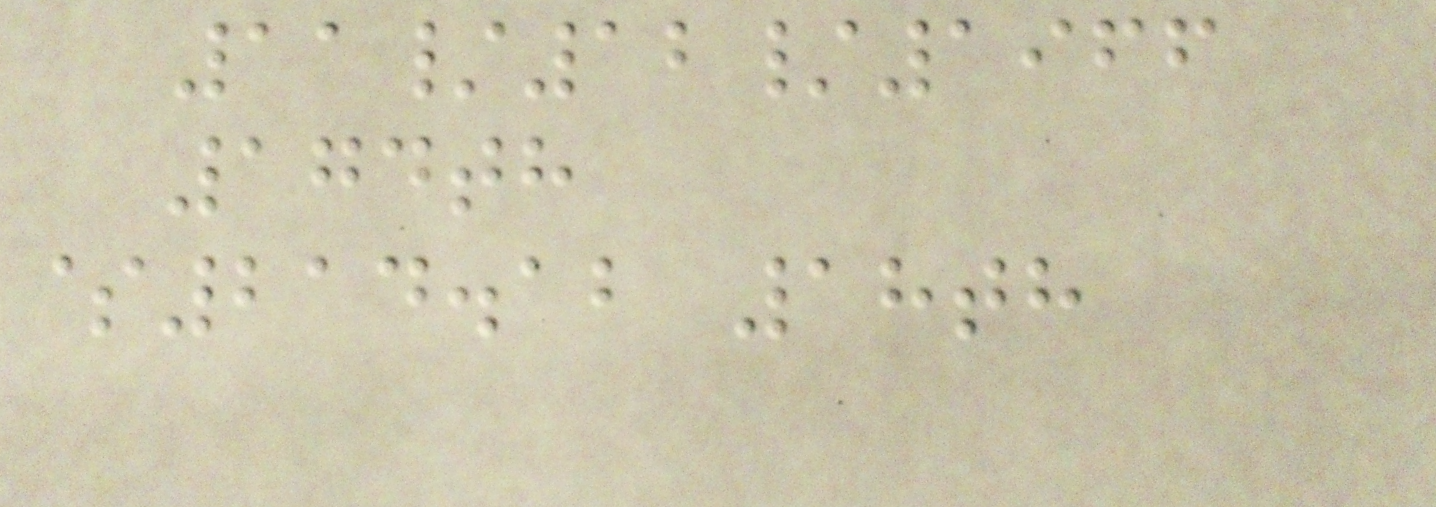11/12/1966
174th
$214.12 18th
